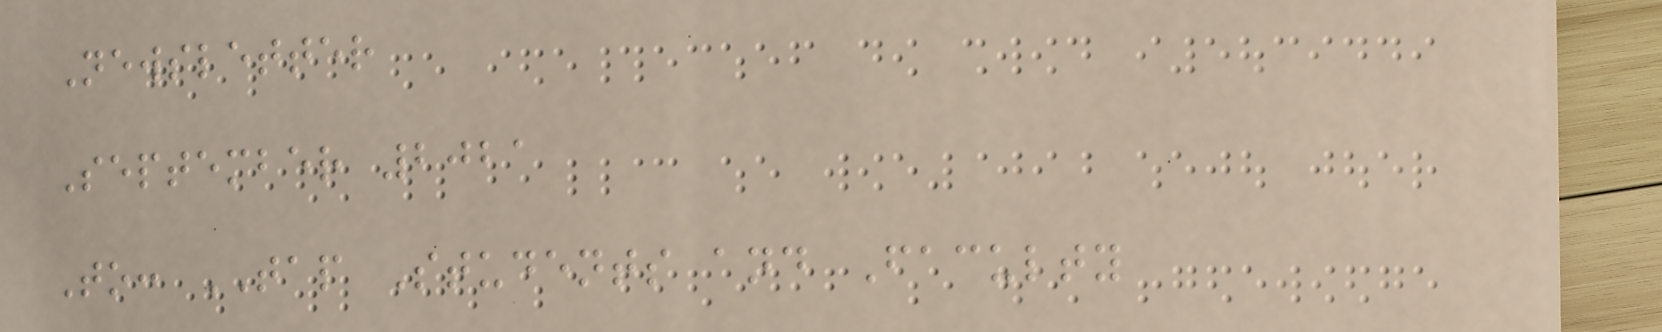Newsletter
September 2021
To: TAP Students and Faculty
